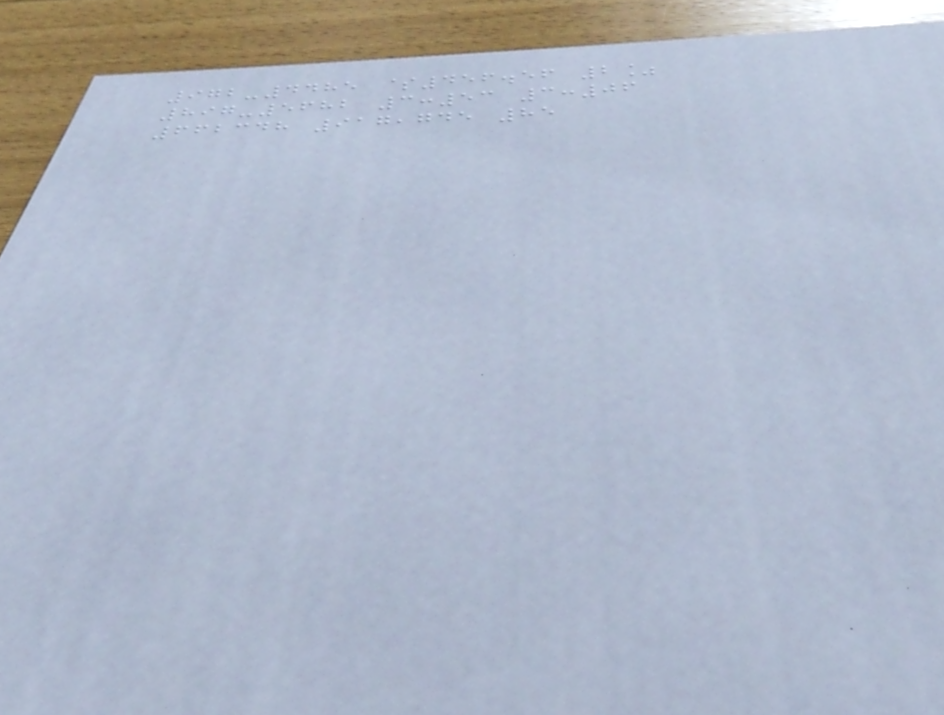972-4485 $456.56 2%
897-5682 3:53 3:06
662348 917,745 85
